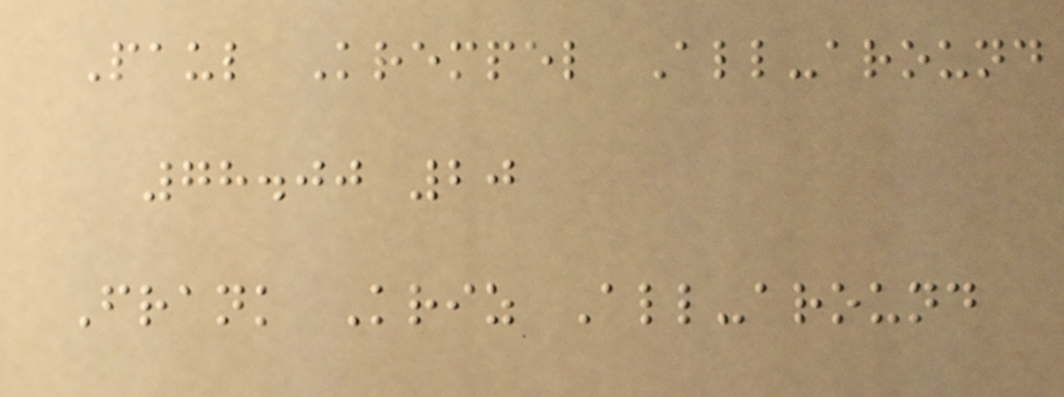Paul Krempel All-around
78.00 20
Frank Kriz All-around
